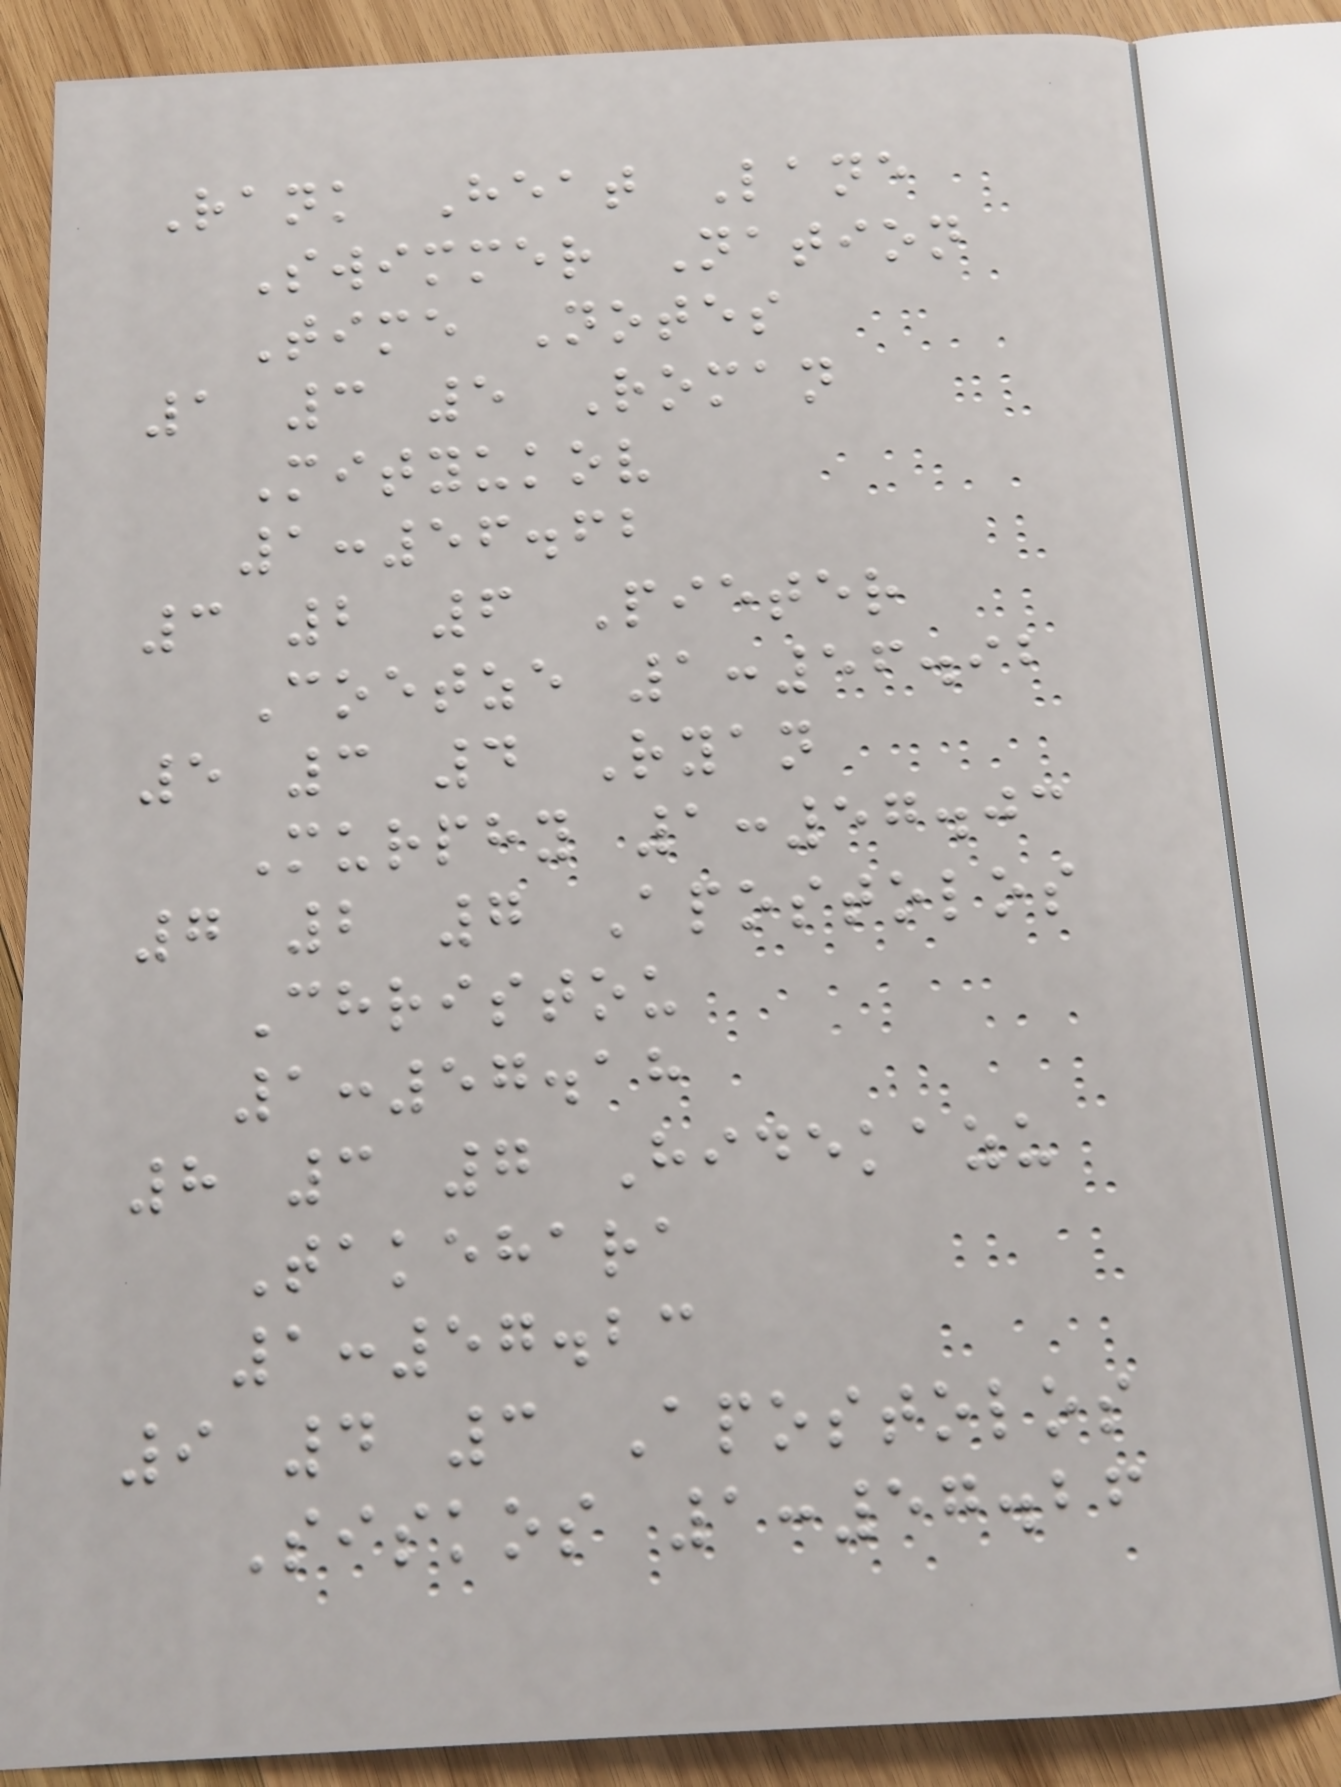Rank Heat Lane
Swimmer Nation
Time Notes
1 3 5 Roman
Mityukov
1:56.62
3 2 6 Pieter
Coetze 1:56.92
5 3 4 Ryan
Murphy 1:57.03
7 2 7 Apostolos
Christou
1:57.18
8 3 7 Hidekazu
Takehara
1:57.23
9 4 3 Apostolos
Siskos 1:57.26
